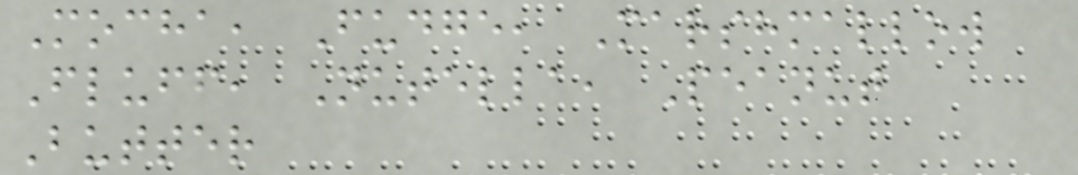Mocha, Fudge, Marshmallow
Fluff, Nutella, Peanut
Butter
